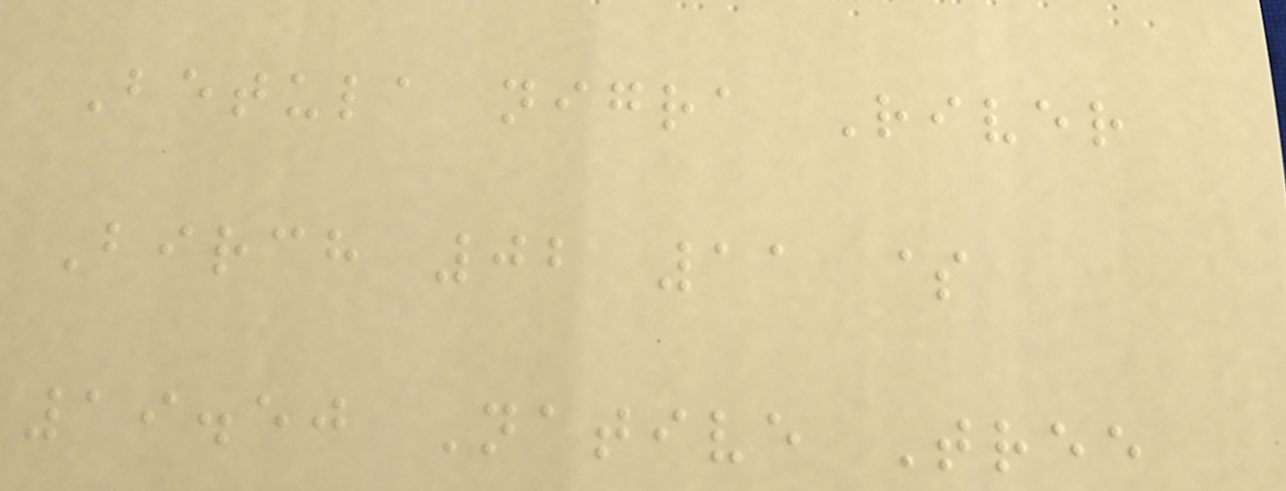Betula nigra River
Birch 02 11 $
19.50 Native Tree
